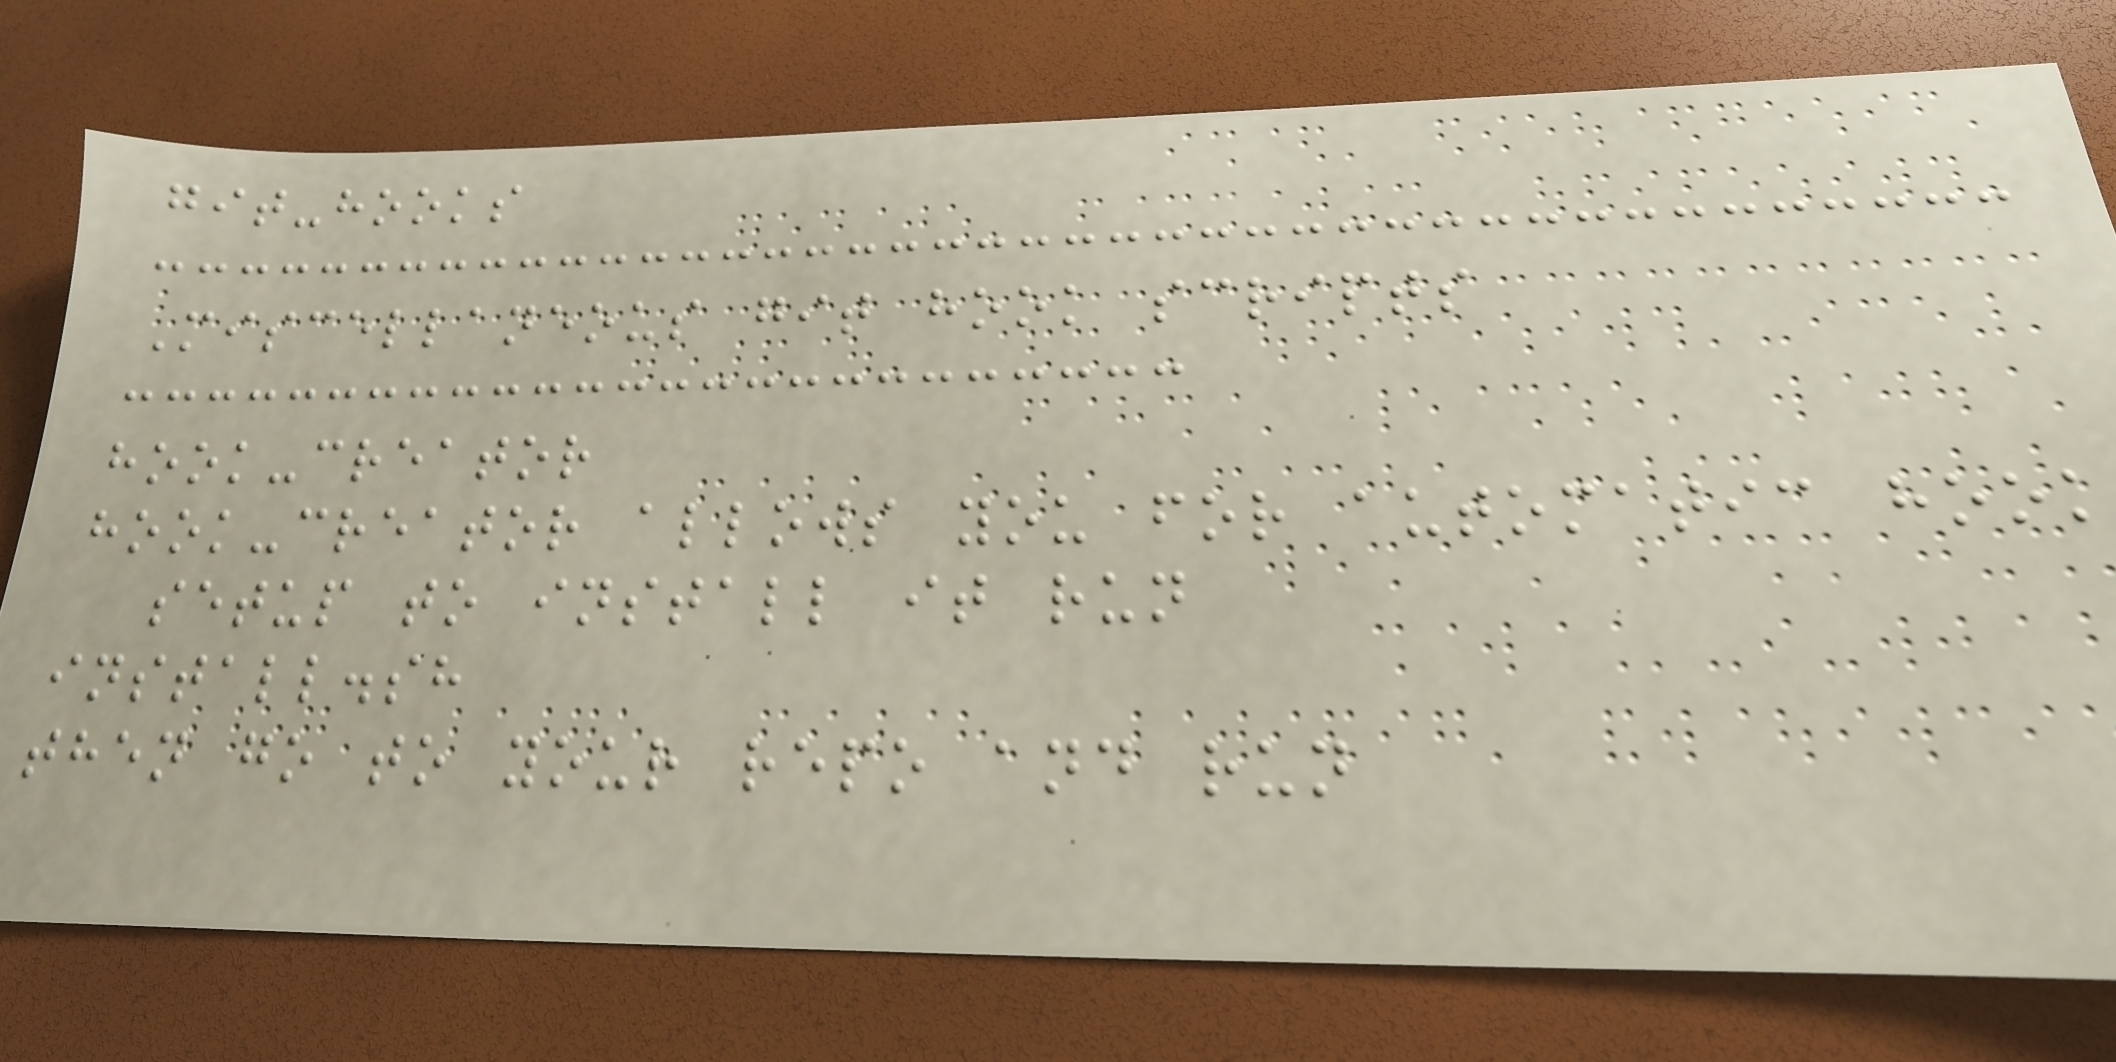git-hooks
Miscellaneous git hook scripts
hook-creator
hook-creator allows you for automatic hook
setup to install it run
install.sh
then go to your repo and run
